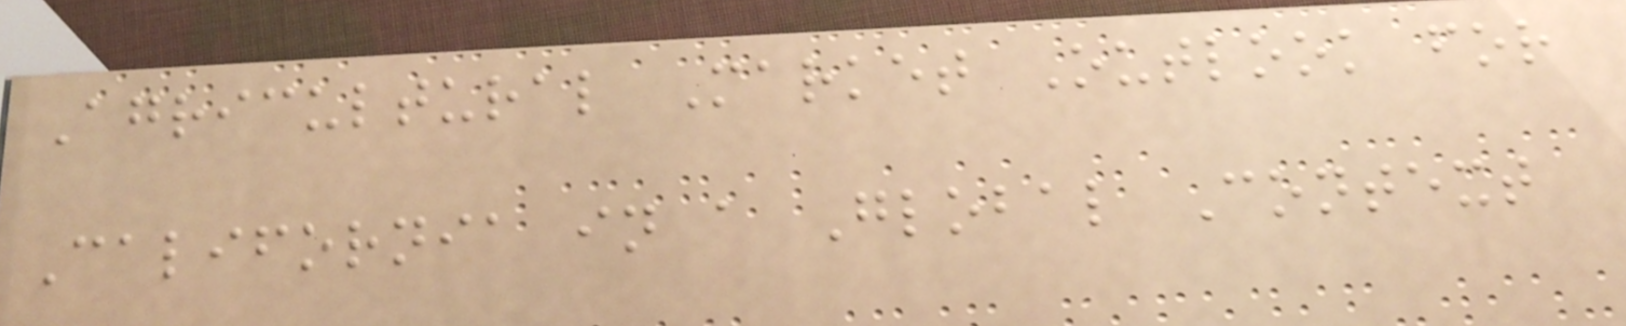Agricultural Market Outlook for
California in a Global Context
